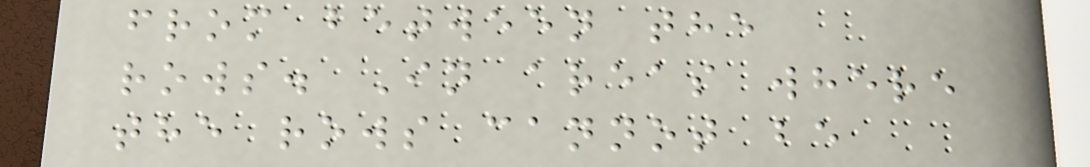from between the
rows. In areas where
the rows cannot be
